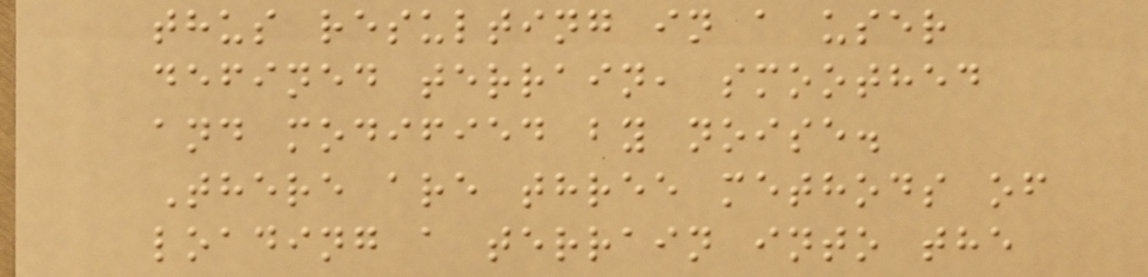thus resulting in a user
defined terrain, smoothed
and modified by noise.
There are three methods of
loading a terrain into the
